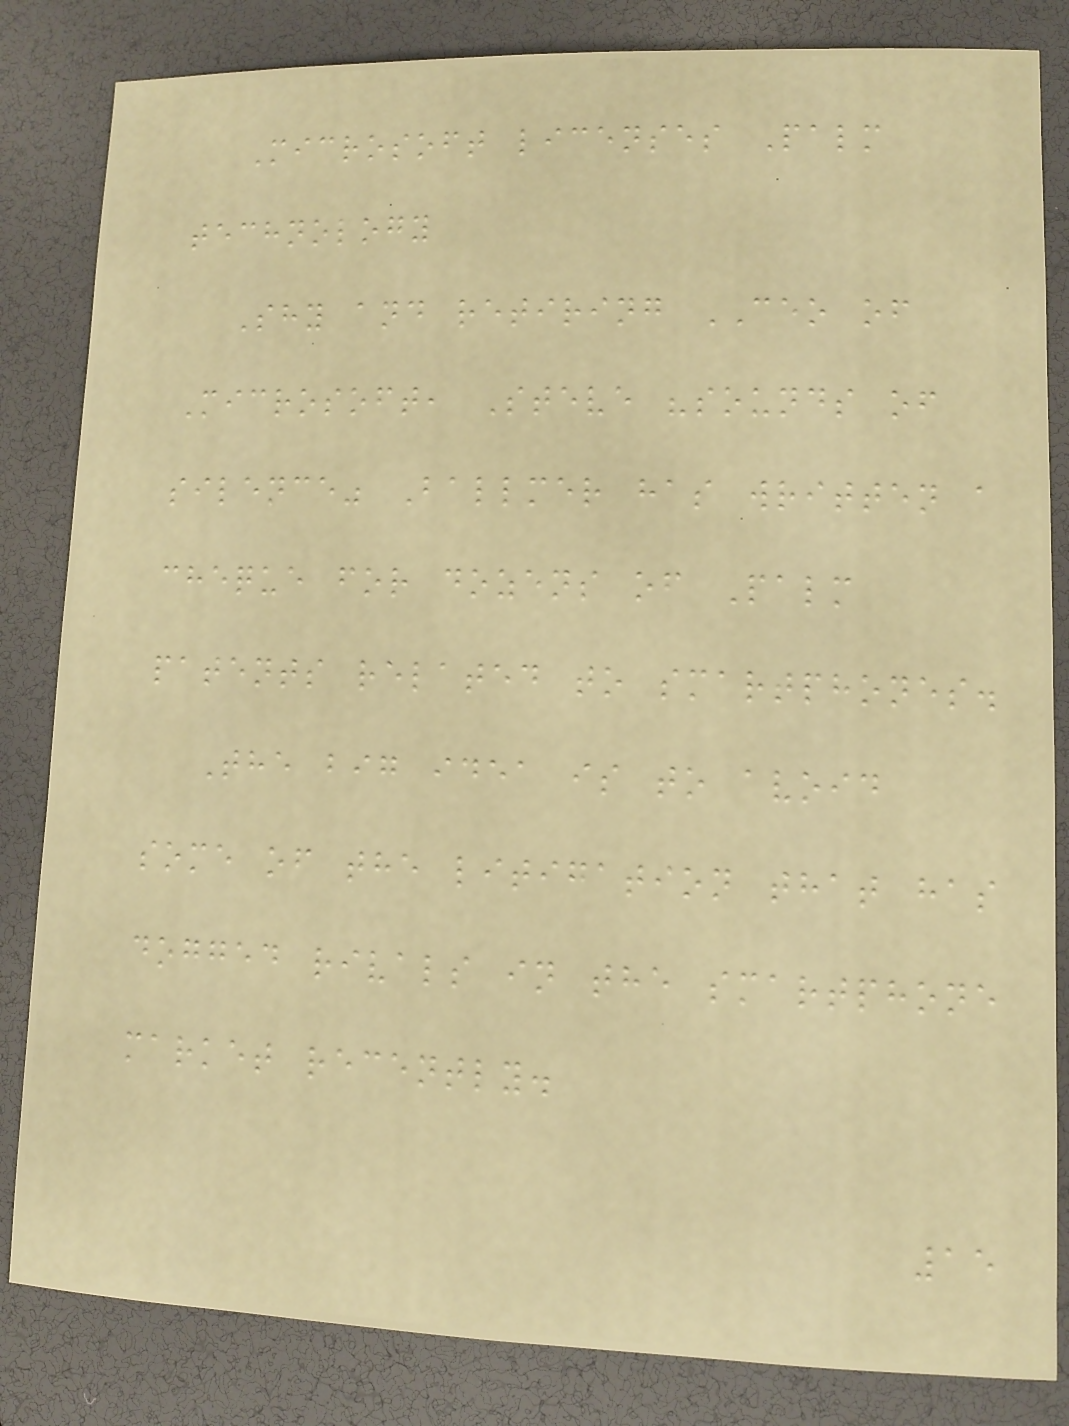Microsoft licenses Palm
technology
Shy and retiring CEO of
Microsoft, Steve "sounds of
silence" Ballmer has written a
cheque for dozens of Palm
patents related to smartphones.
The big idea is to avoid
some of the litigation that has
dogged rivals in the smartphone
market recently.
15
